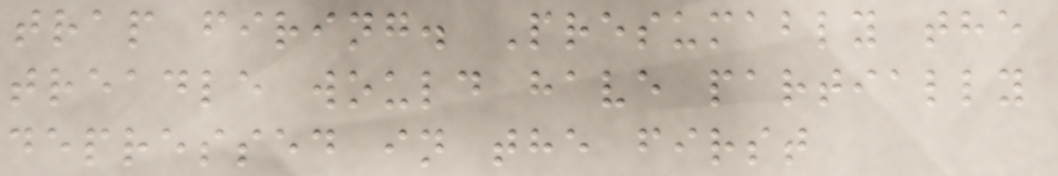trap firing. Presumably the
treadle would have partially
depressed in the first
